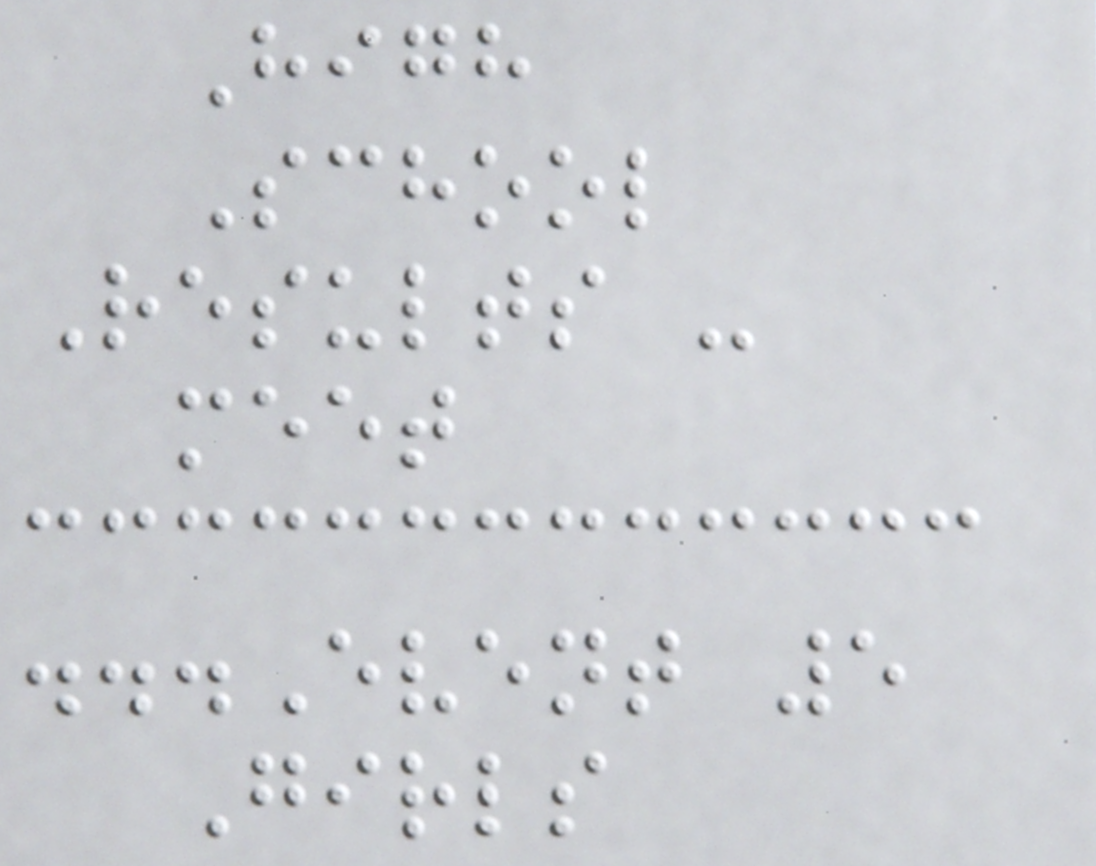High
School
Results -
meet
...Event 5
Girls
